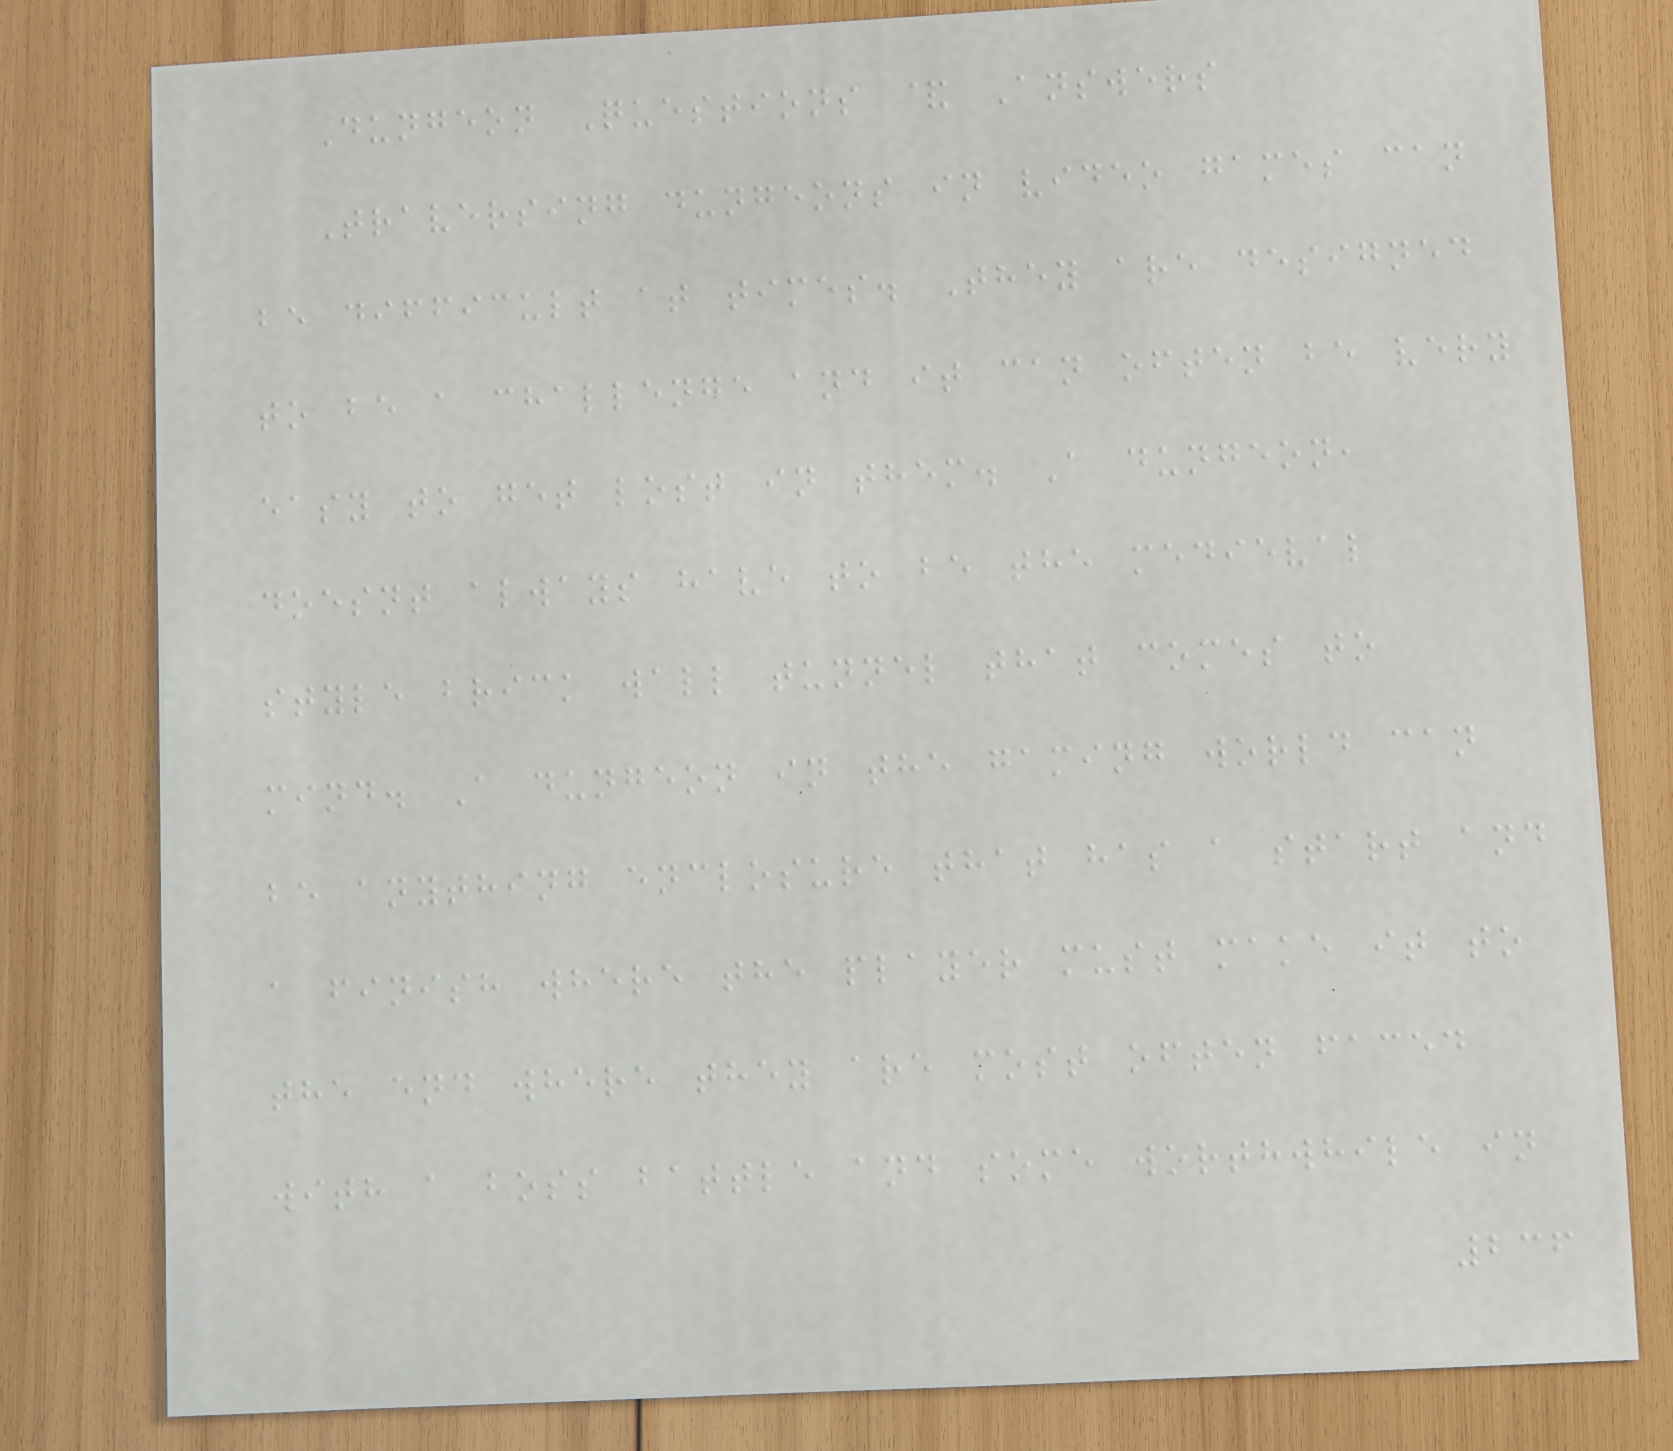Dungeon Questions & Answers
Traversing dungeons in video games can
be difficult at times. They are designed
to be a challenge and it can often be very
easy to get lost in them. A dungeon,
doesnt always have to be the medieval
style brick wall tunnel that comes to
mind. A dungeon in the gaming world can
be anything enclosure that has a start and
a finish where the player must make it to
the end where they are most often faced
with a boss battle and some worthwhile in
236
